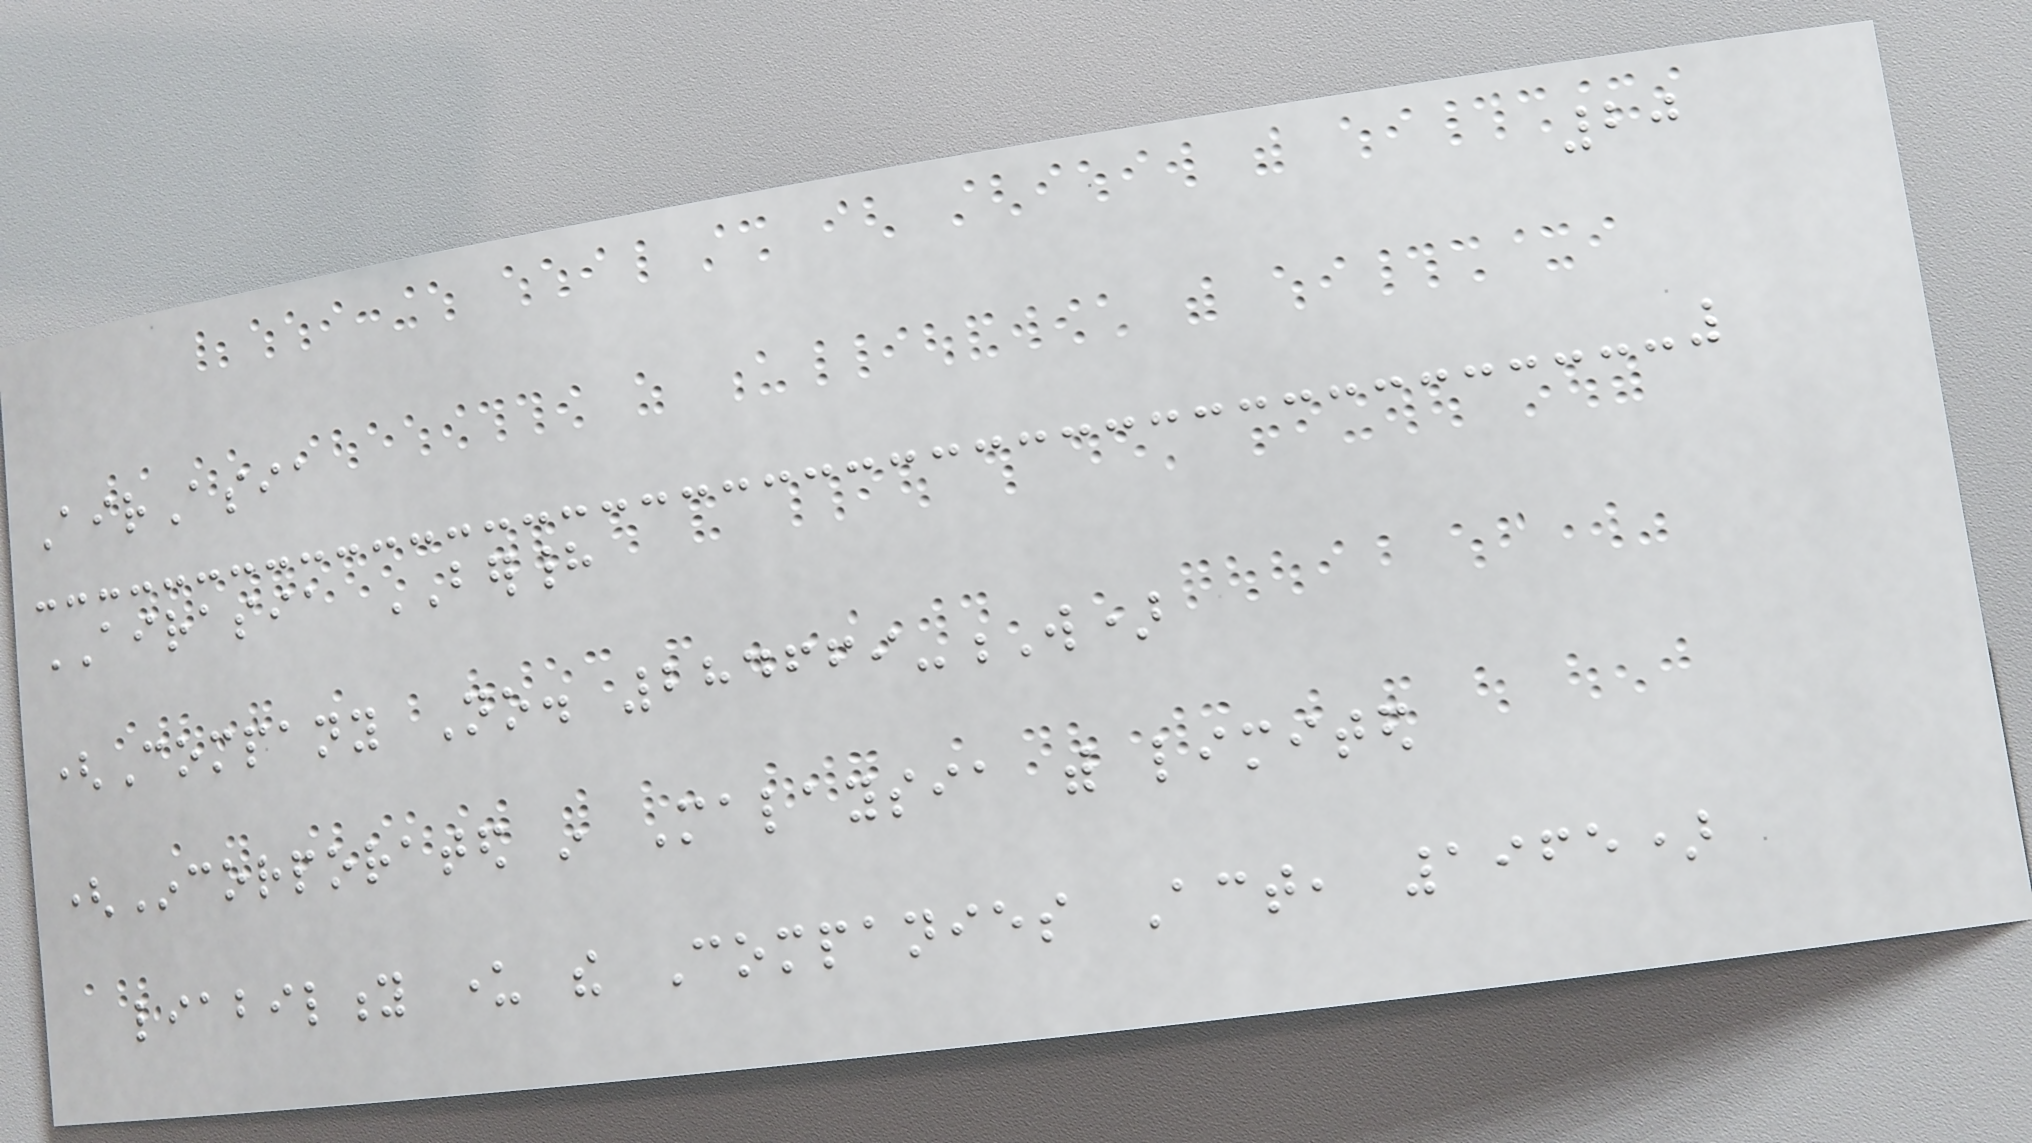20
AirAsia
AIRASIA BERHAD
(Company No. 284669-W)
(Incorporated in Malaysia with limited
liability under the Companies Act, 1965)
